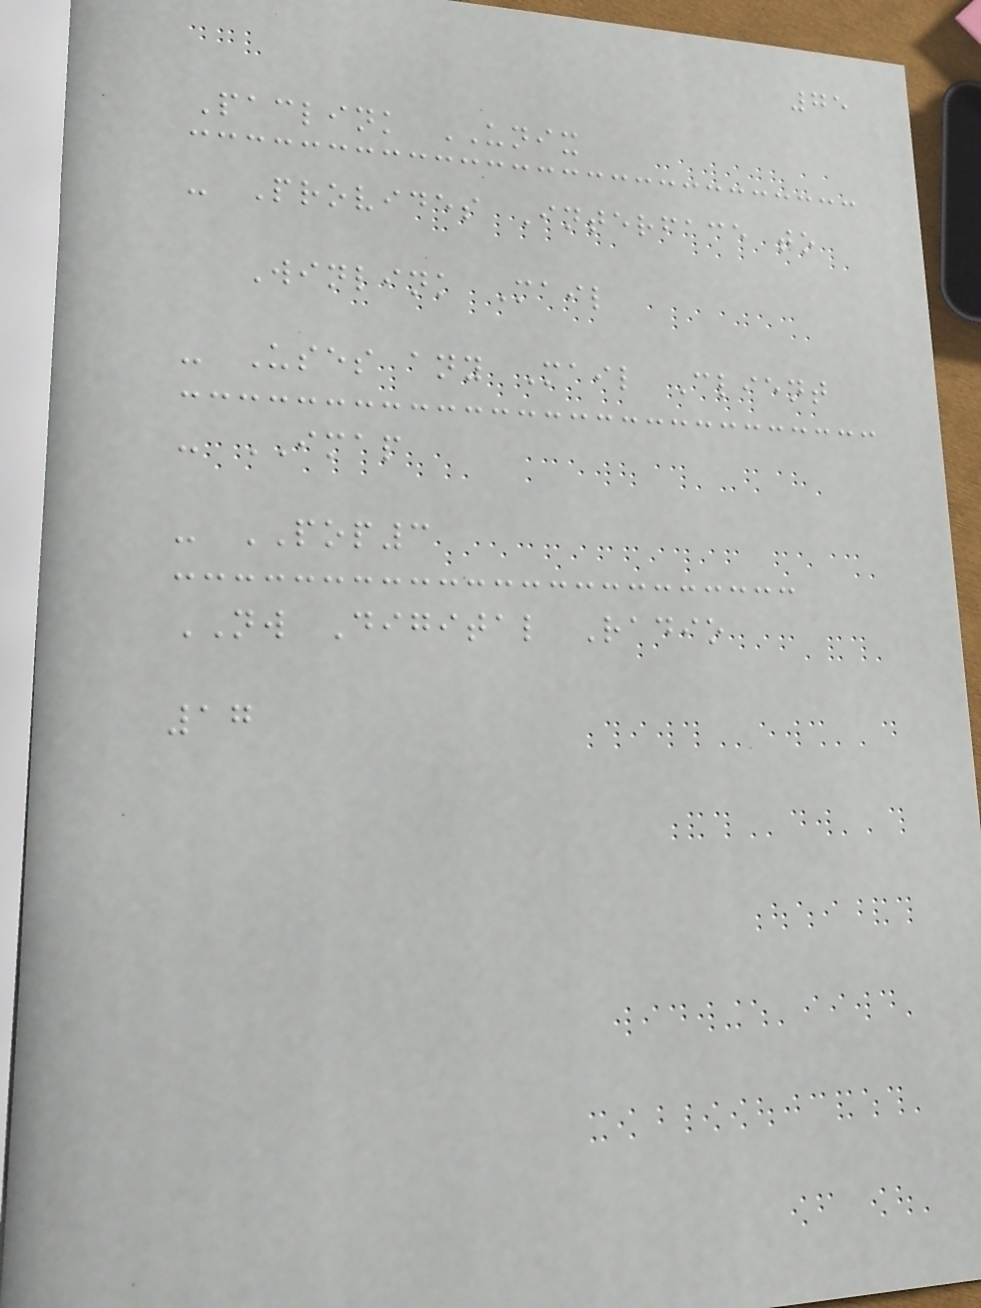75
Paclink UNIX
- Provides Interface to
Winlink Mail
- Uses any Mail Client
- IMAP
- POP3
NW Digital Radio
17
